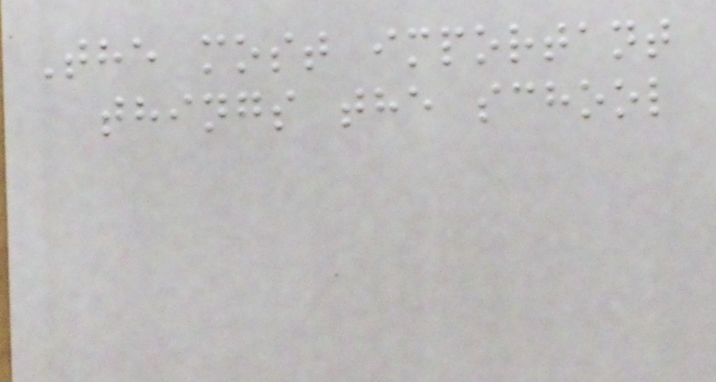The most important
things the school
